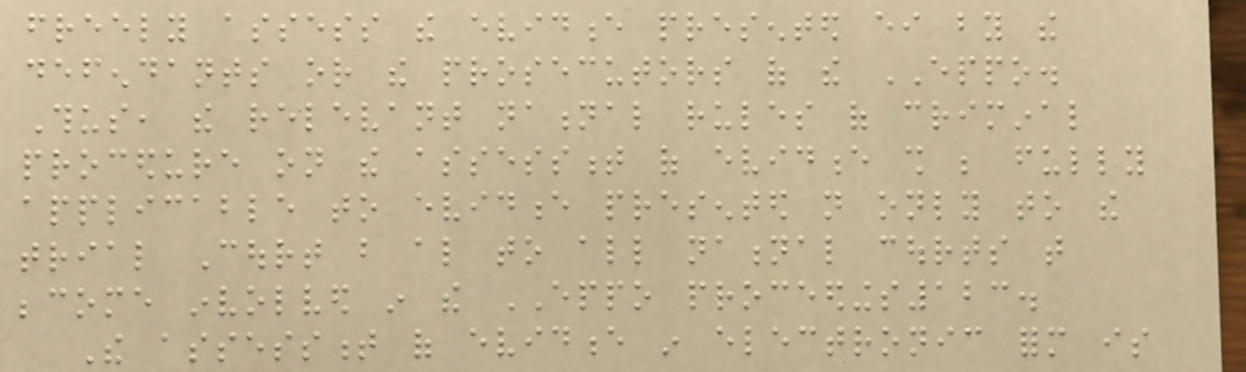freely assess the evidence presented either by the
defendants or the prosecutors of the EPPO.
Thus, the relevant national rules of criminal
procedure on the assessment of evidence shall be fully
applicable to evidence presented not only to the
trial Court but also to all national courts that
become involved in the EPPO proceedings123.
The assessment of evidence in electronic form is
